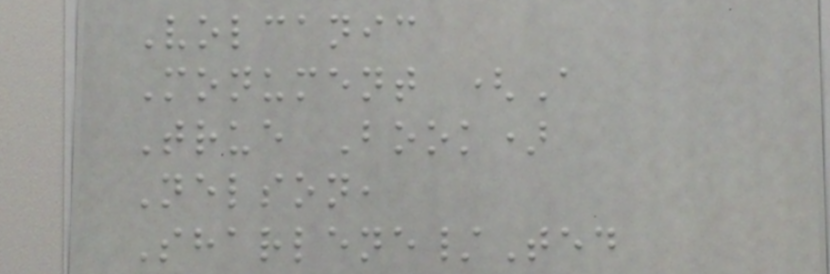Volcanic
Monument (A
True Book)
Nelson,
Sharlene/Ted
